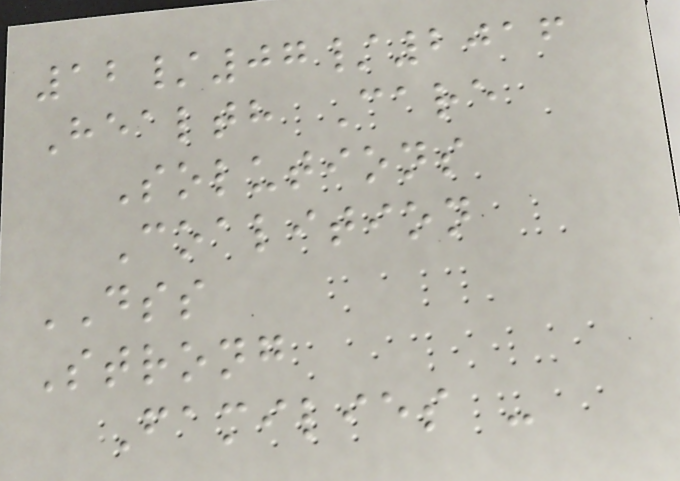12/07/2016
Health Care
Solutions
Coalition
DSS
Strong
Families -
